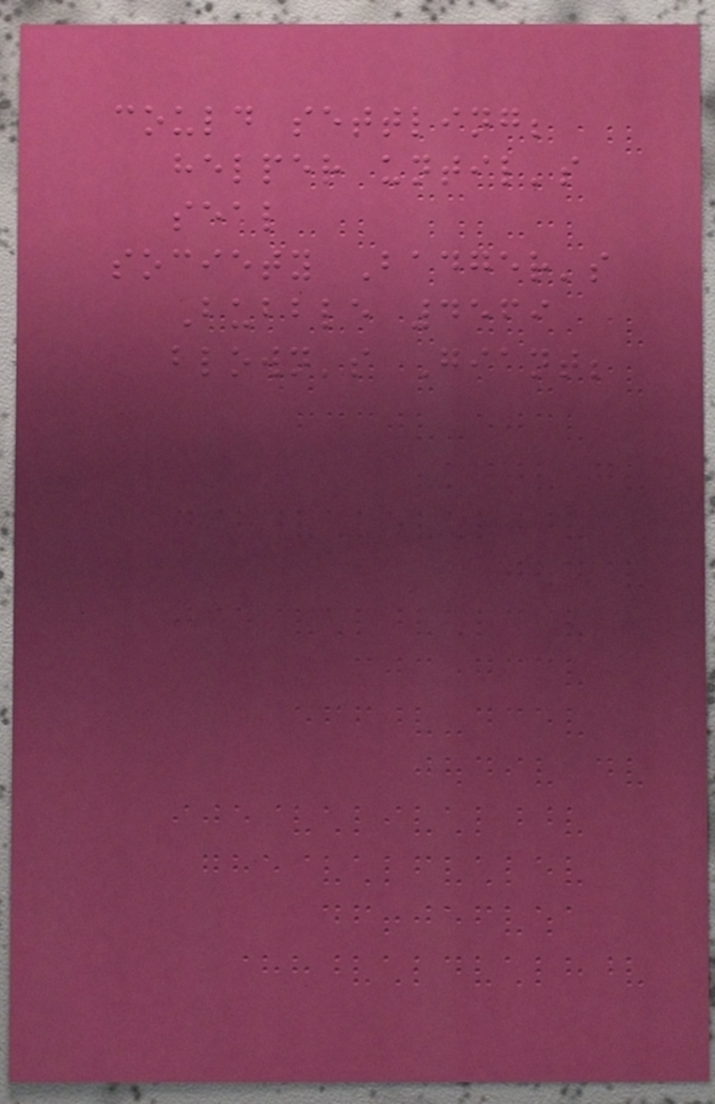could settling;
helper until's
seal
society Badger's
Bubble 4569
blown's Giant;
